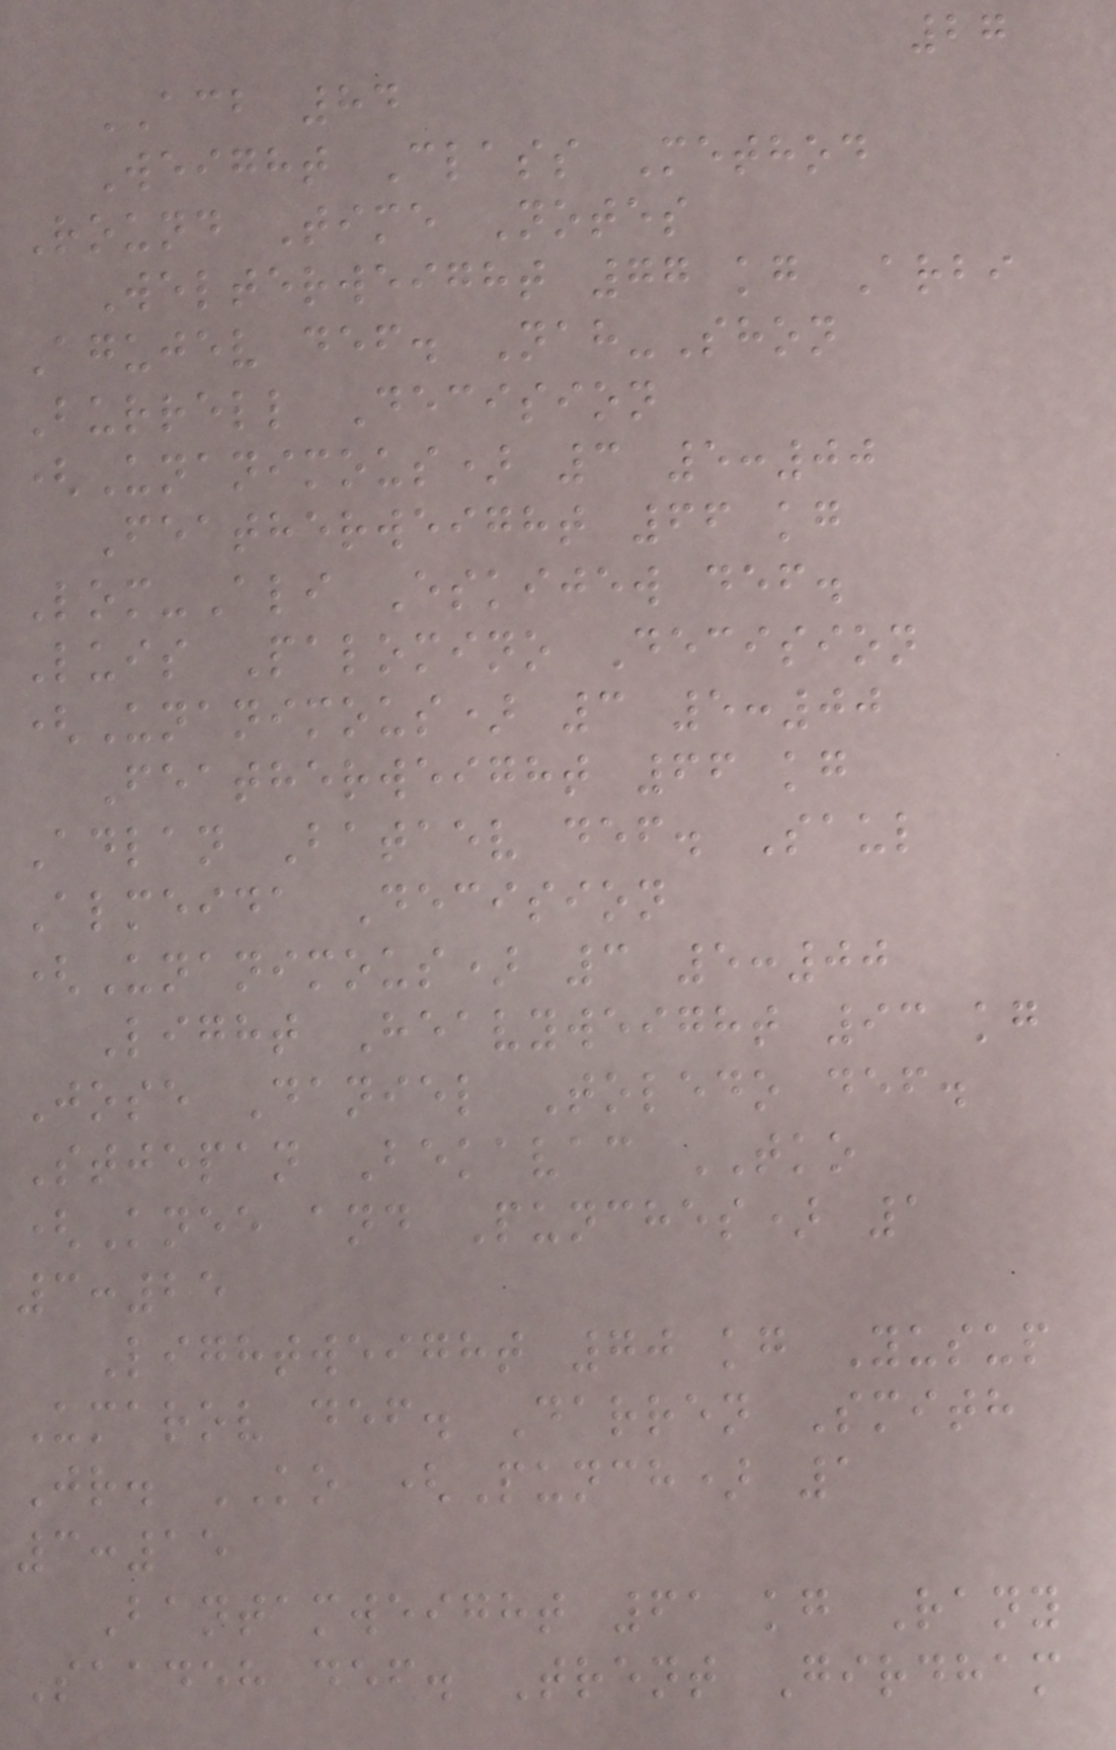27
ACB 84
Weight Class Method
Round Time Notes
Welterweight 77 kg Arbi
Agujev def. Nah-Shon
Burrell Decision
(Unanimous) 3 5:00
Featherweight 66 kg
Lom-Ali Eskijew def.
Luis Palomino Decision
(Unanimous) 3 5:00
Featherweight 66 kg
Adlan Bataev def. Saul
Almeida Decision
(Unanimous) 3 5:00
Light Heavyweight 93 kg
Jose Daniel Toledo def.
Stjepan Bekavac TKO
(Knee and Punches) 1
3:25
Lightweight 70 kg Yusup
Umarov def. Darren Smith
Jr. KO (Punch) 1
3:15
Bantamweight 61 kg Rany
Saadeh def. Trent Girdham
